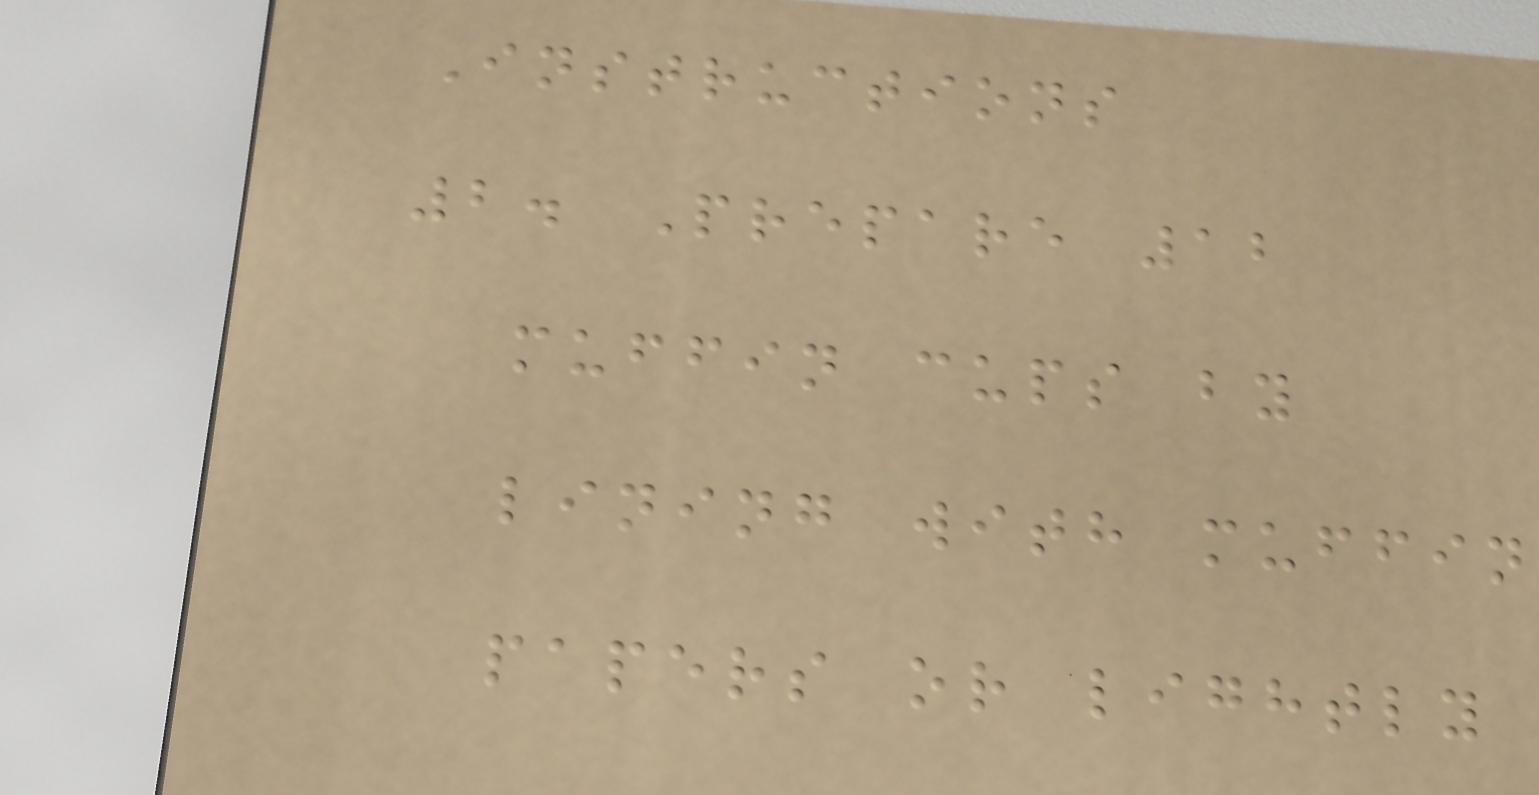Instructions
2. Prepare 12
muffin cups by
lining with muffin
papers or lightly
